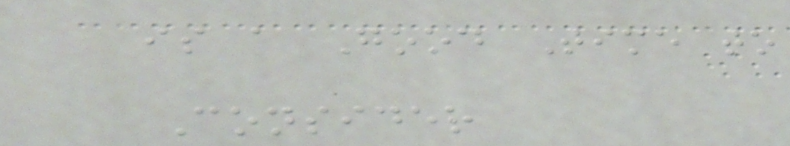is a Good Time to
Consider
